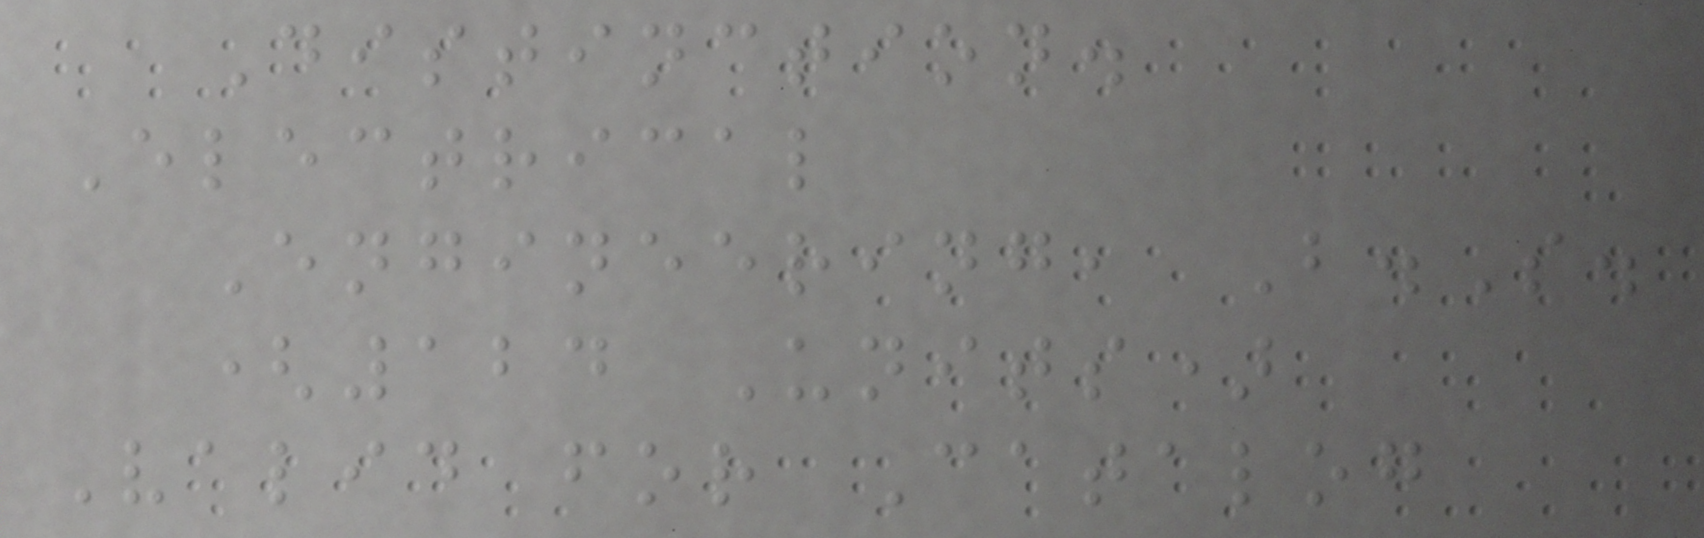Distinction.
Electrical
Engineering, B.S.
(124 Units)
Valid for Catalog
